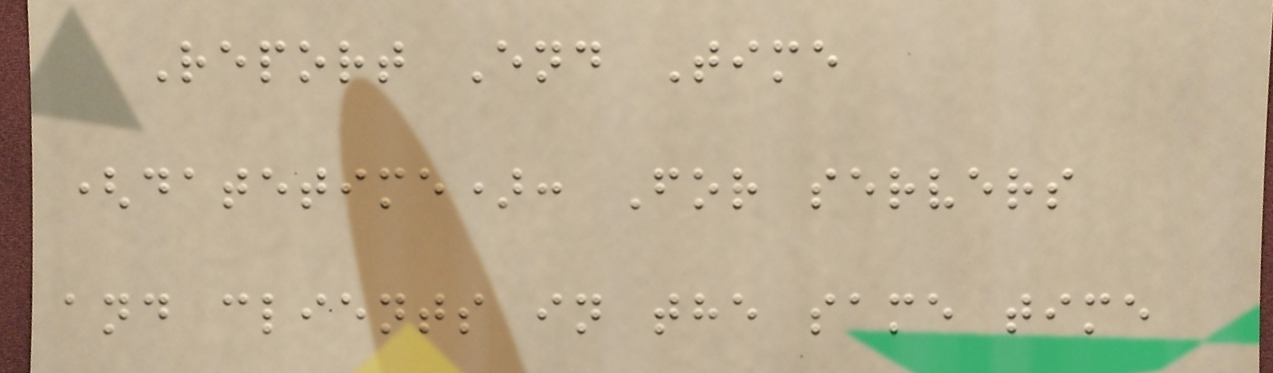Report End Time
(datetime): For servers
and clients in the same time
